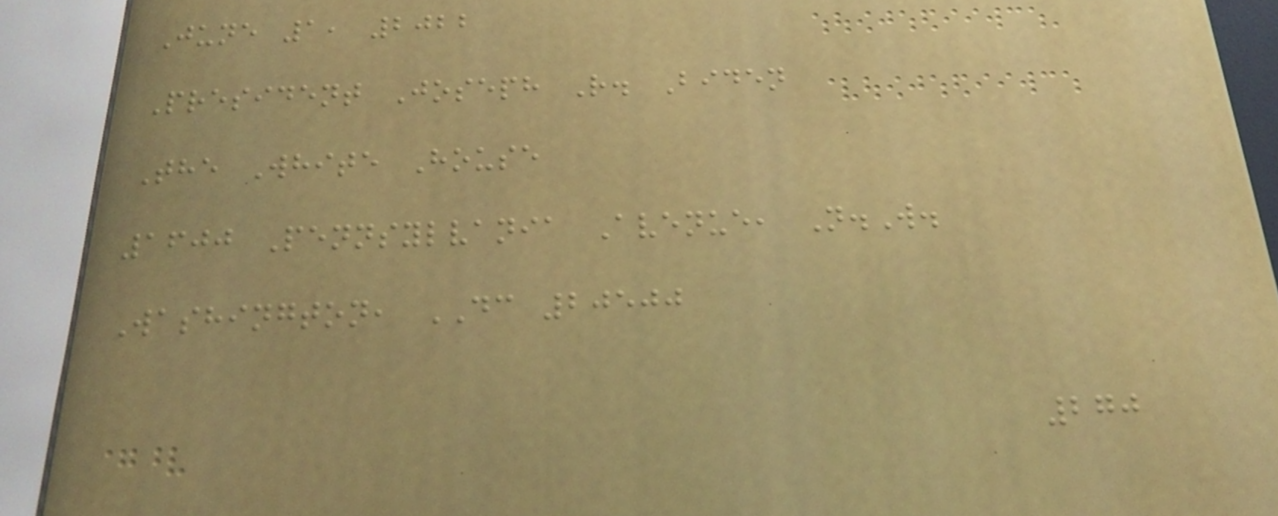June 1, 2022
President Joseph R. Biden
The White House
1600 Pennsylvania Avenue, N.W.
Washington, DC 20500
270
